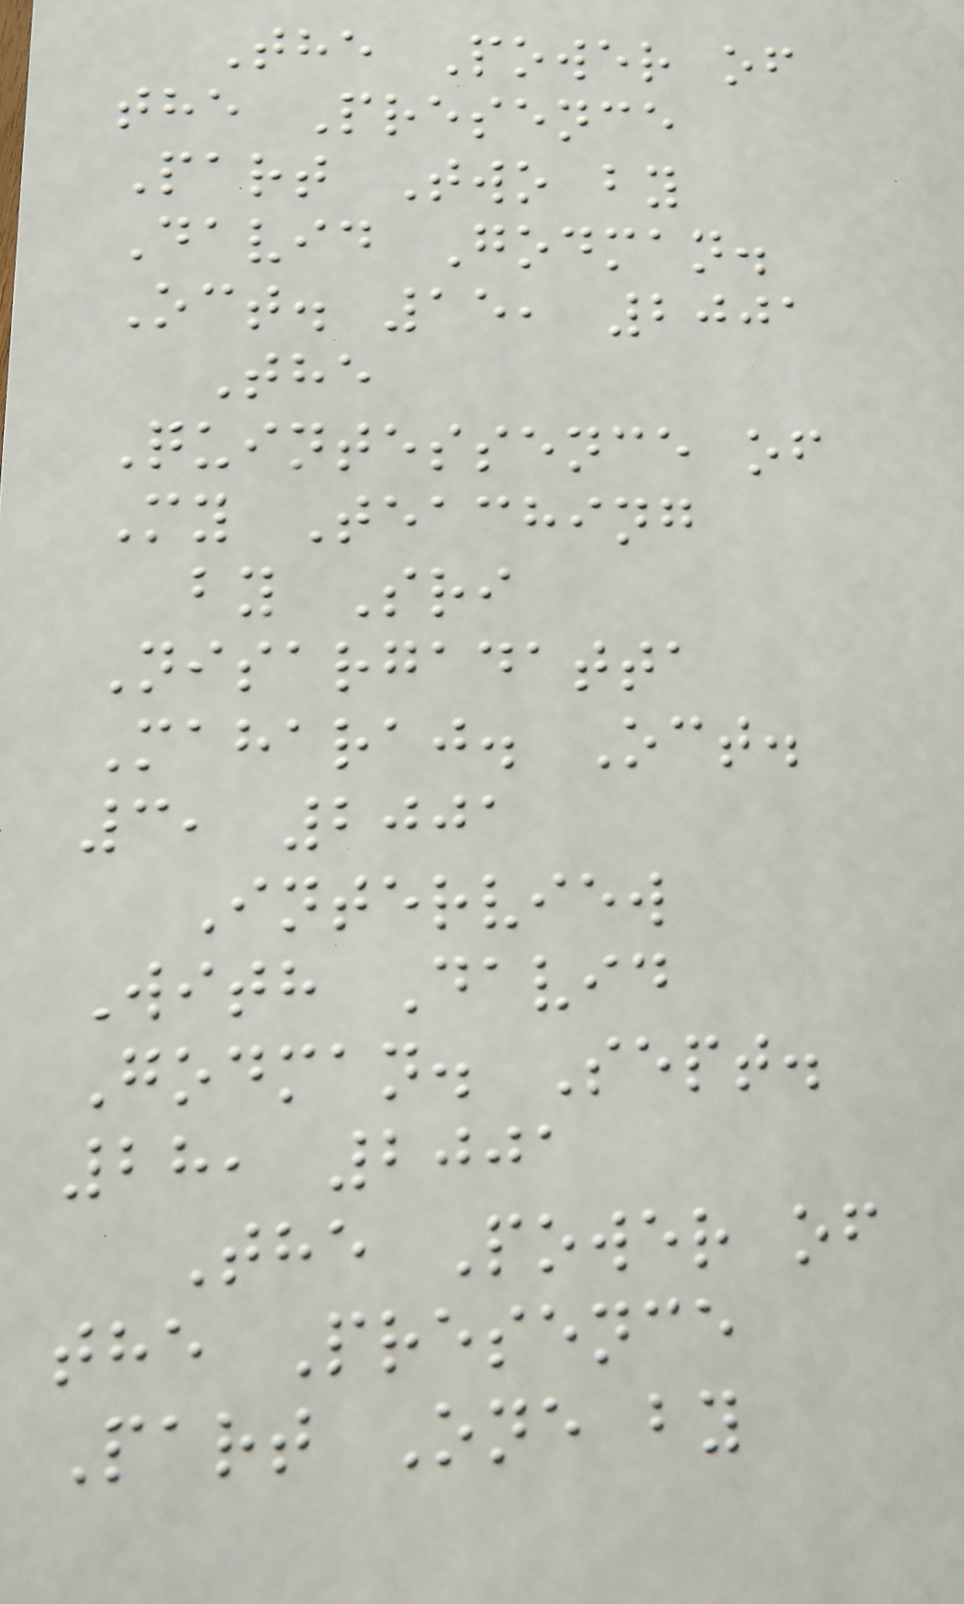The Power of
the Presence
Part Two by
David Godman.
Oct. 15, 2001
The
Quintessence of
My Teaching
by Sri
Nisargadatta
Maharaj. Oct.
3, 2001
Interview
With David
Godman. Sept.
28, 2001
The Power of
the Presence
Part One by
